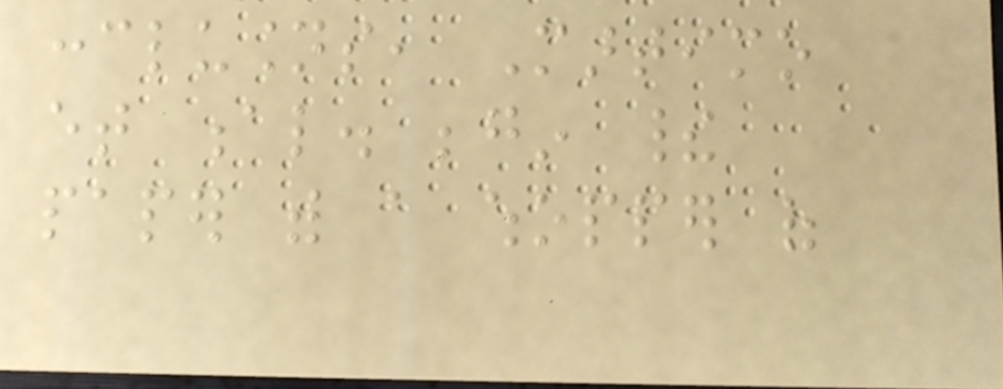conclusions, Martimo
et al. begin their
paper with a whopper of
